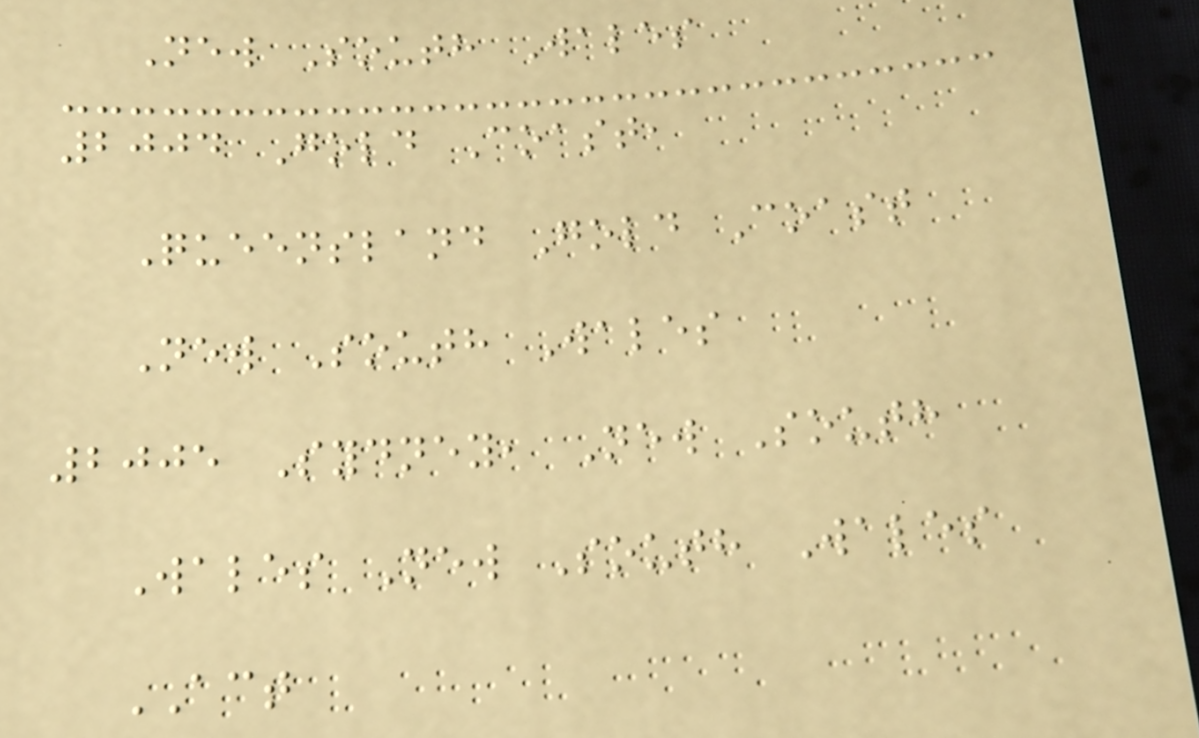New South Wales
2004 Gold Coast,
Queensland Gold Coast
New South Wales
2005 Sydney, New South
Wales New South Wales
ACT
